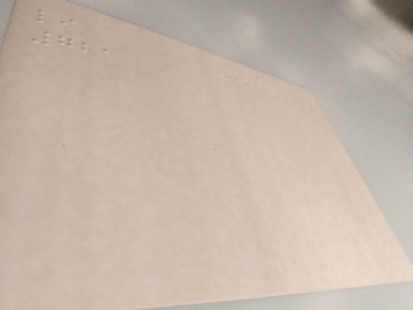li
721
